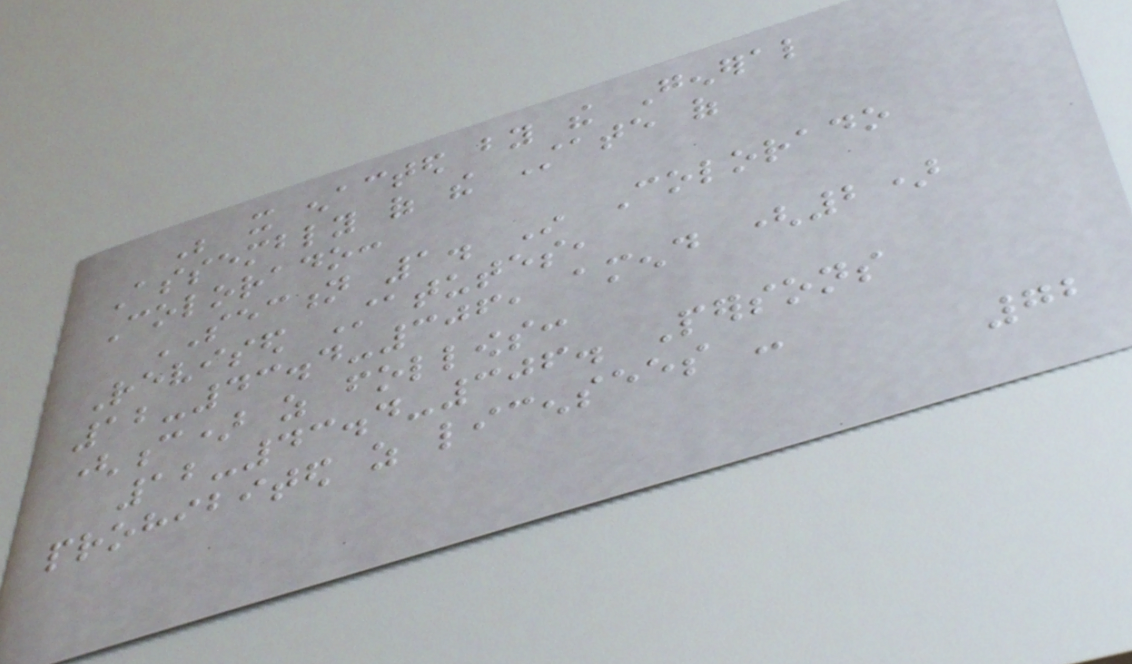Be it enacted by the General
Assembly of the State of
Colorado:
SECTION 1. In Colorado
Revised Statutes,
12-43.4-306, amend (2)
(c) as follows:
12-43.4-306. Persons
prohibited as licensees -
72
